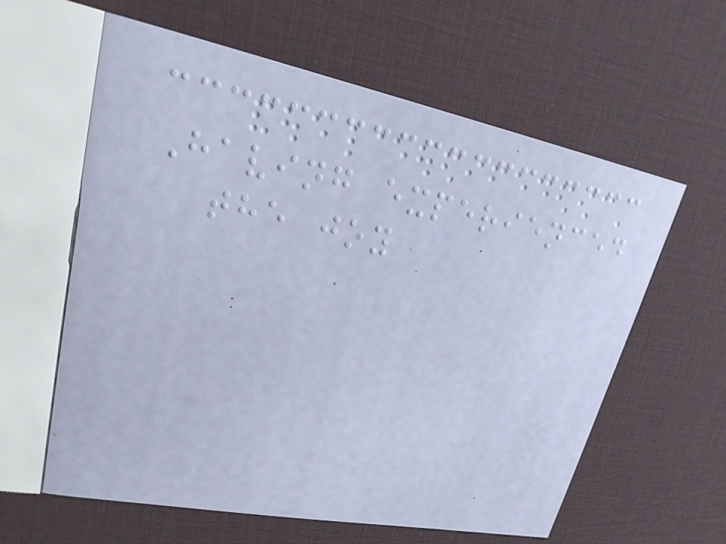Having experienced
the joy
